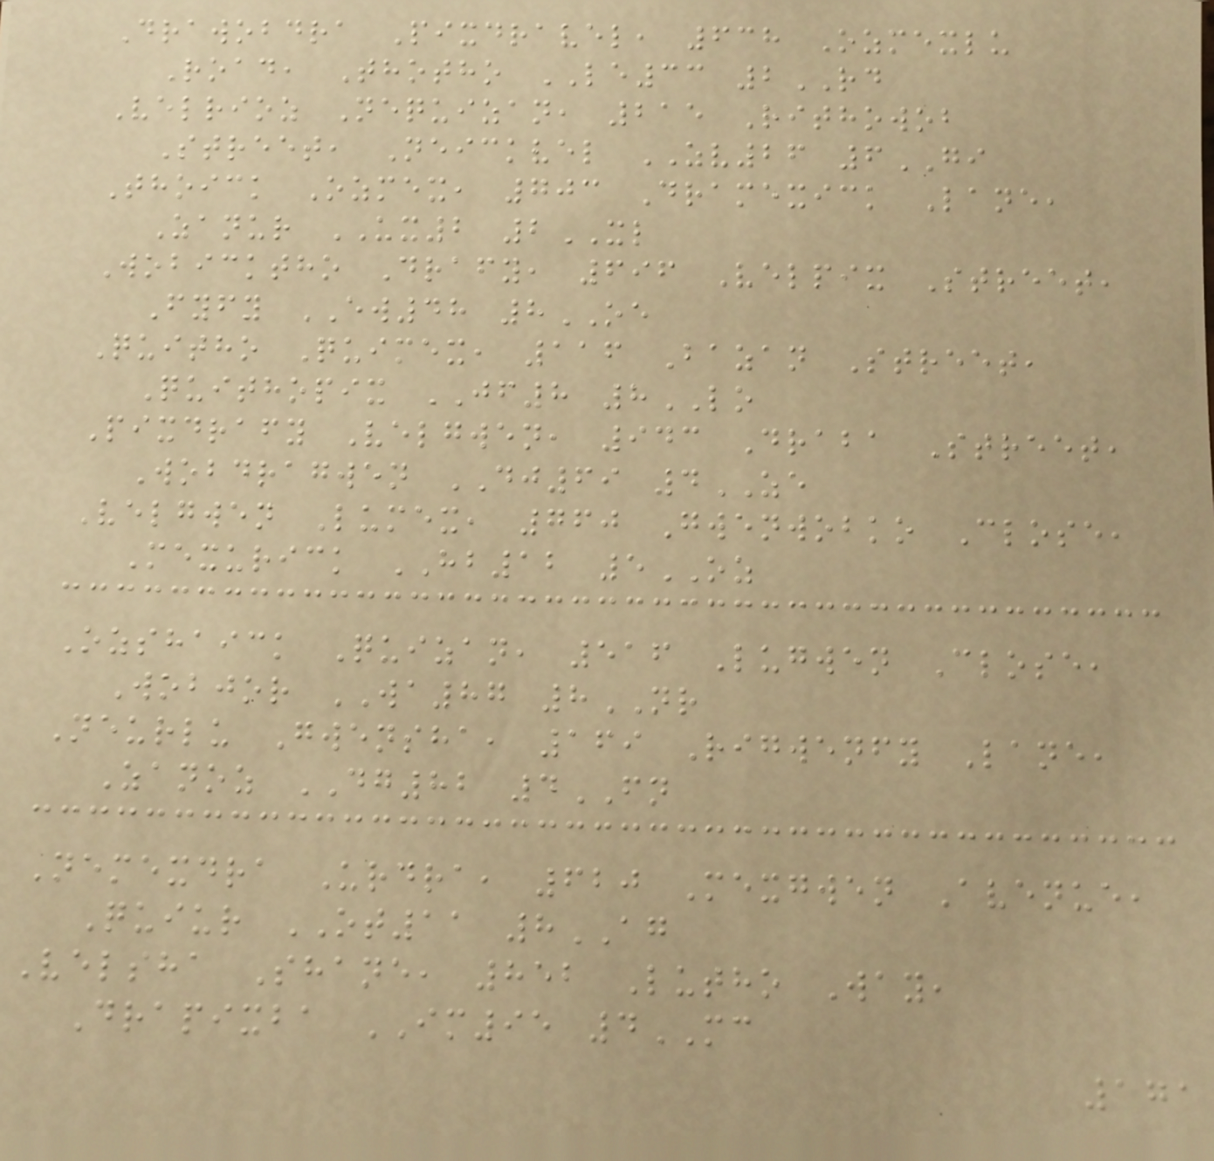Drawobdra Pixdravel, 638 Ozmexlu
Road, Thotho LE33 2RD
Velrioz Nequizan, 215 Rithowob
Street, Neickvel ZV26 6GI
Thoick Ozmex, 703 Dramexick Lane,
Zanur UX2 2XL
Wobicktho Drafy, 696 Velpix Street,
Fyfy EW48 8OE
Quitho Quimex, 116 Bazan Street,
Quithopix JF8 8LO
Pixdrafy Velgwen, 943 Draba Street,
Wobdragwen DJ69 4ZE
Velgwen Lumex, 760 Gwenwobko Close,
Mexurick HB12 5OZ
Ozshaick Quizan, 516 Lugwen Close,
Wobjor WA87 8NR
Neurlu Gwensha, 169 Rigwenfy Lane,
Zanoz DG82 4FN
Nemexdra Urdra, 620 Mexgwen Avenue,
Quiur OT11 8AG
Velsha Shane, 852 Lutho Way,
Drapixba IM95 4MC
171
